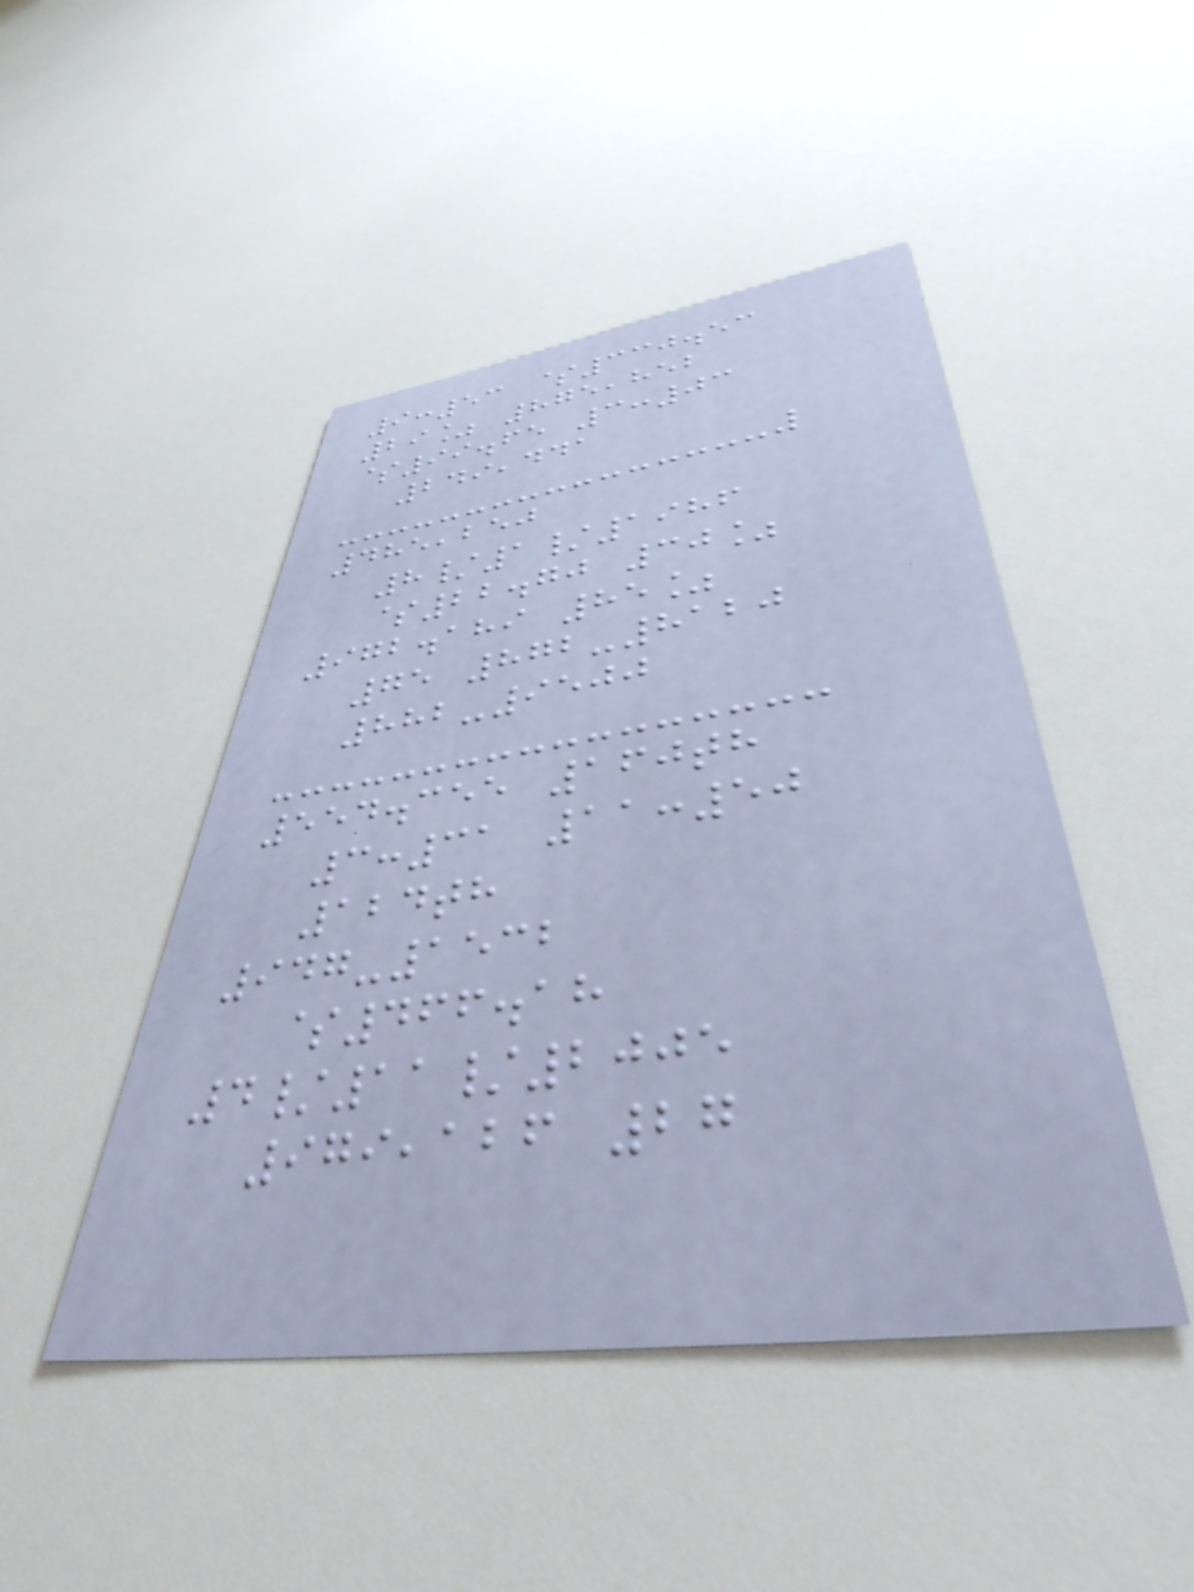9:53 $330.53
29% 875,852
$99.65 3:03
249,441
485,250
8/1/1986
$22.70 30%
972.189 85%
75 872-8120
882-9500
554.355 160th
3:31 11:50
124th
947-1532
$466.18
4/11/2005
979,126 27
